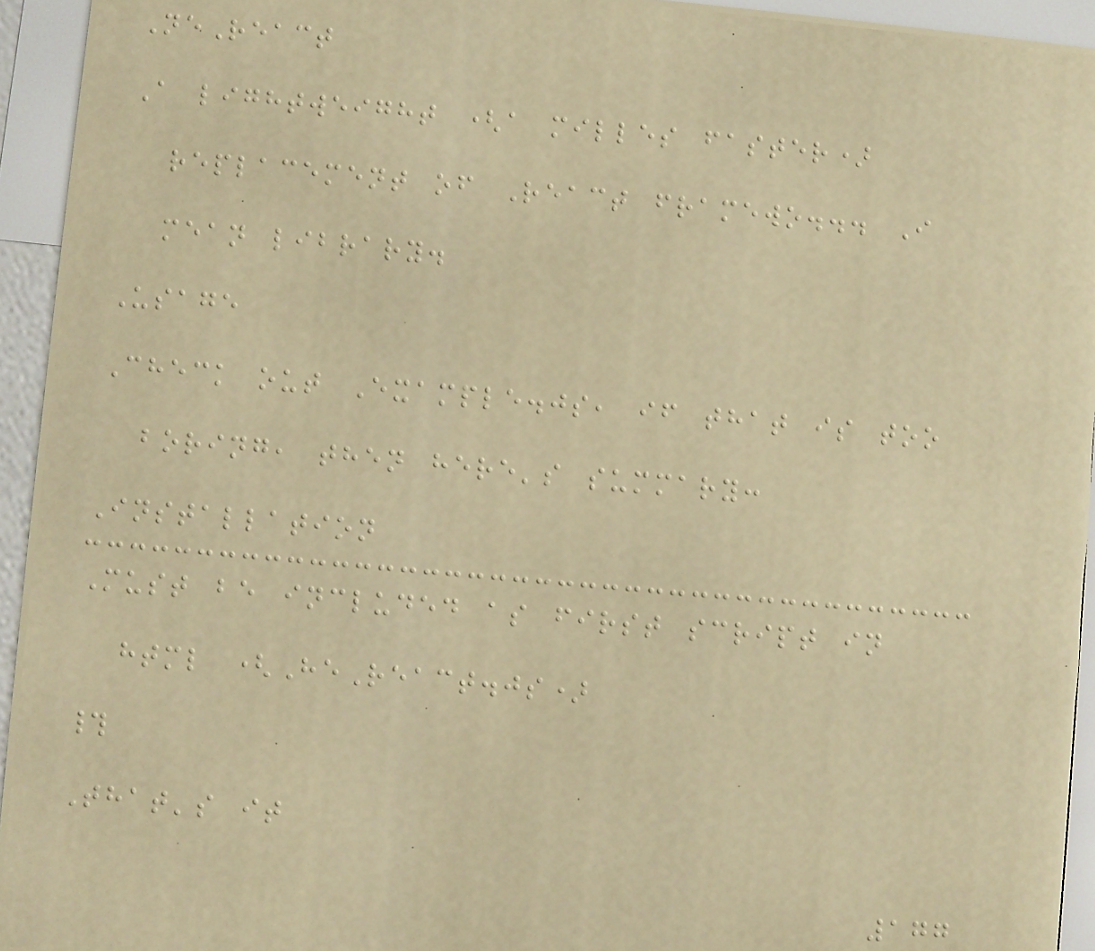NeReact
A lightweight (a milles faster)
replacement of React framewo... I
mean library.
Usage
Check out Example.js, if that is too
boring, then here's summary:
Installation
Must be included as first script in
html (HeReact.js)
#
That's it
177
